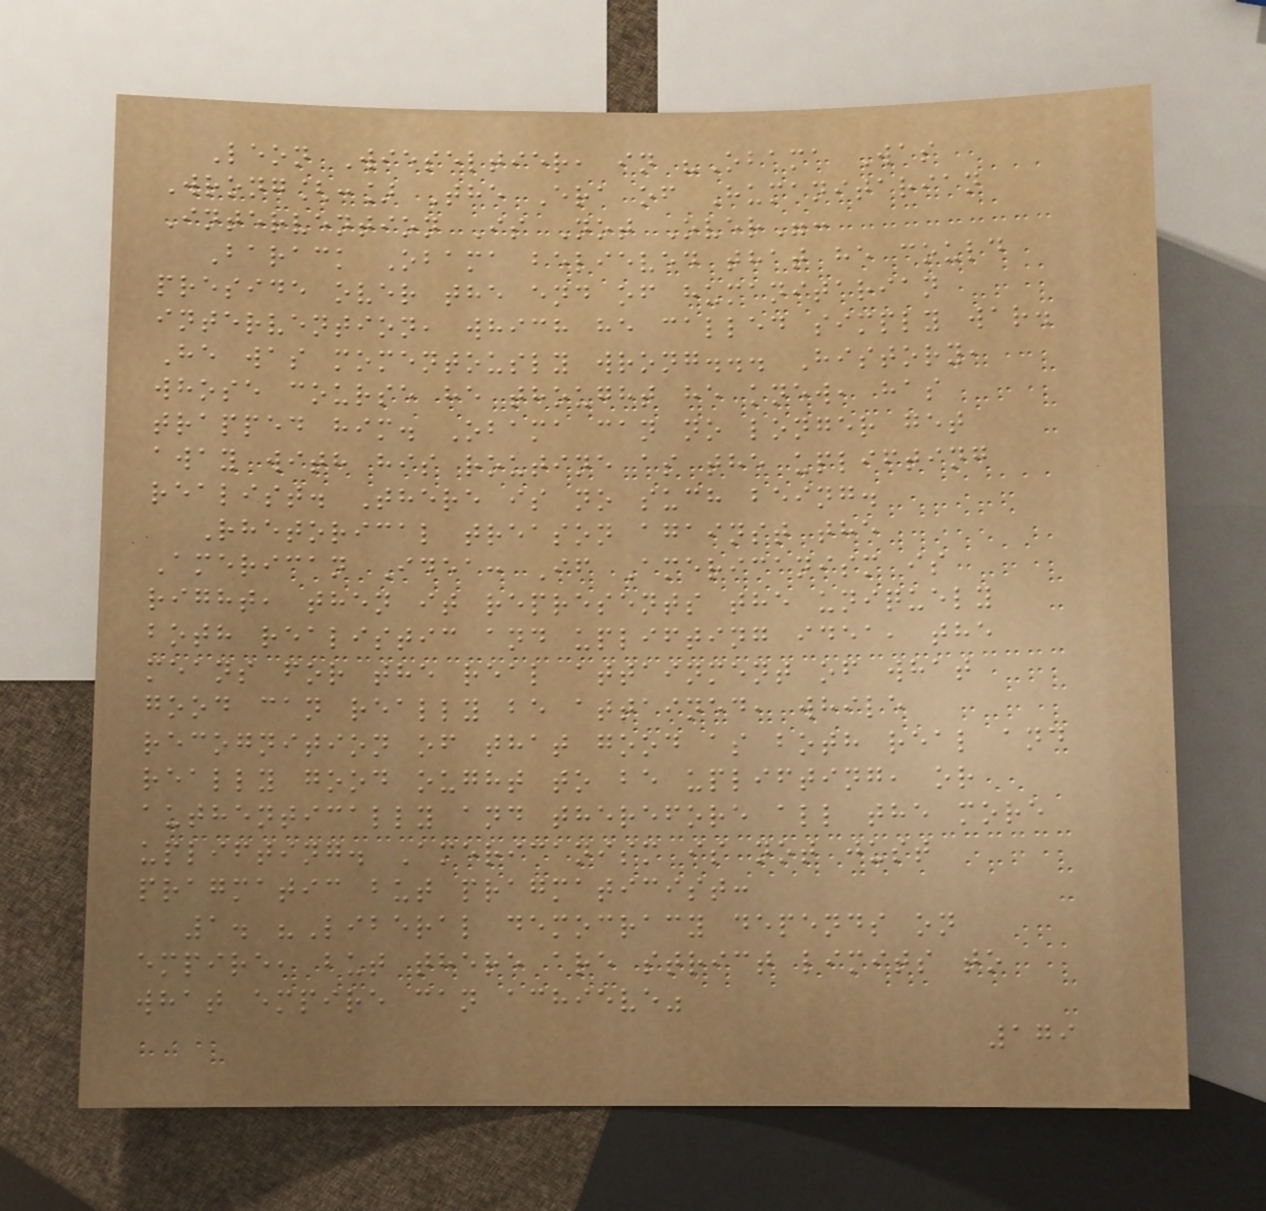Leon Wieseltier, in "Obama Was
Wrong[:] The Era of Humanitarian
Intervention Is Not Over":
Barack Obama believed that he could
preside over the end of humanitarian
intervention, which he called simply war.
He was momentously wrong... History,
whose course he thought he knew, has
trapped him. Obama can no longer get
away with his routine as the uplifting
realist. There is no such being.
Rhetorical treason against the
American Idea: If Americanism is
right, then it represents the uniquely
both realistic and uplifting idea, the
means for the real attainment of what
good can really be attained, while
recognition of that good as both real and
really good ought to be uplifting, or
authentically and therefore all the more
uplifting. Americanism is not just
pragmatic but pragmaticist:
1. "Liberal democracy depends on
empire, but there are strict limits to
what empire can achieve"
179
